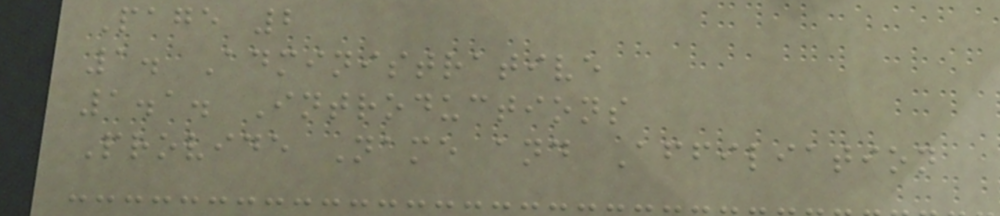Page 2
1. Administrative
1.1. Introductions
Provide Name and Affiliation
